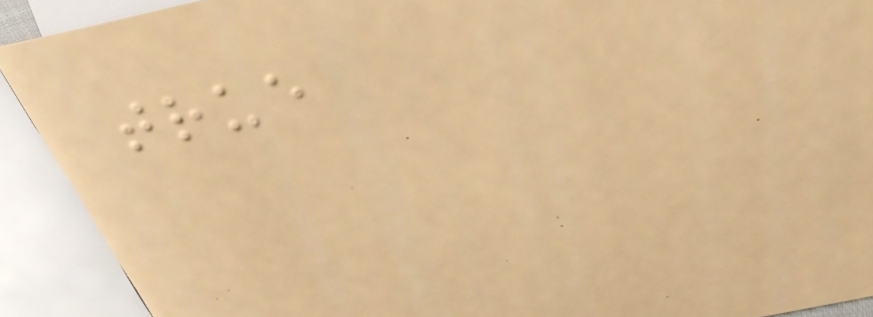true
